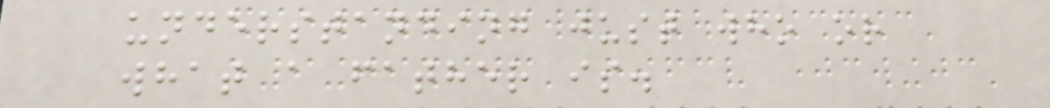understanding just who or
what a father is.
